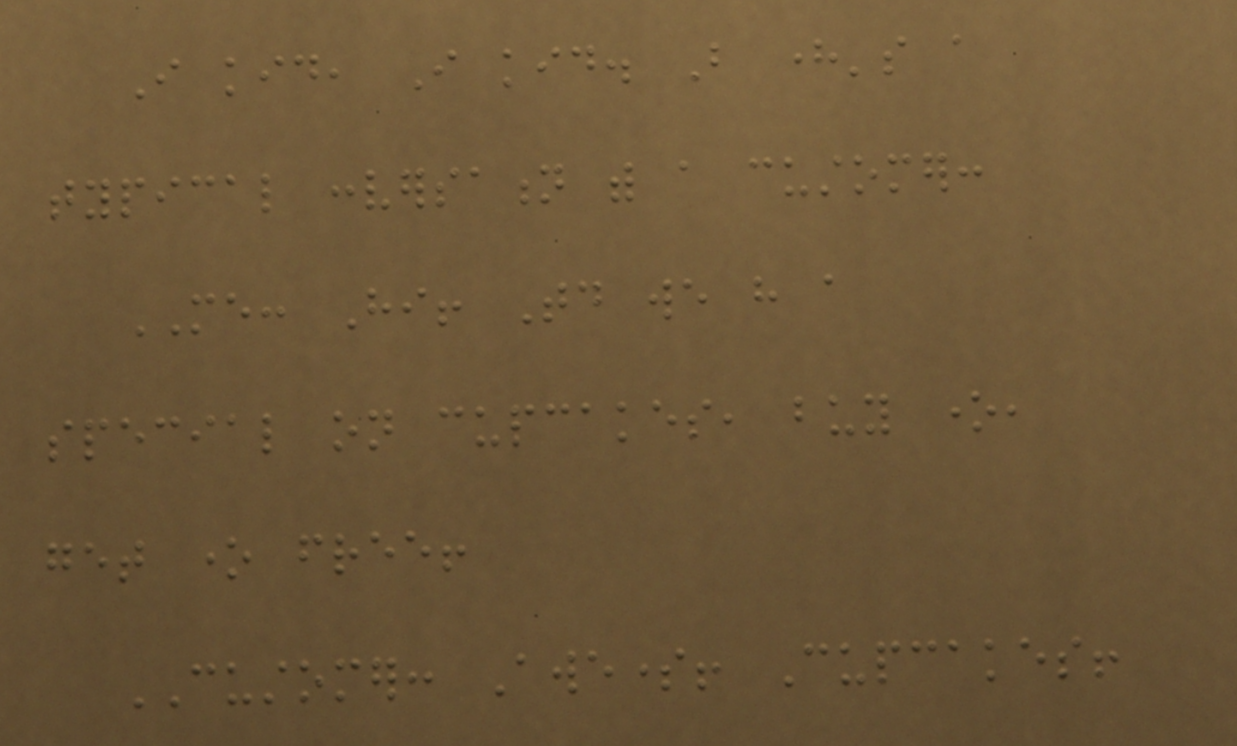I kid, I kid. But here's a
typical conversation with a customer:
ME: Hi! Today we have a
special on cupcakes, buy one,
get one free!
CUSTOMER: Awesome! Cupcakes!
